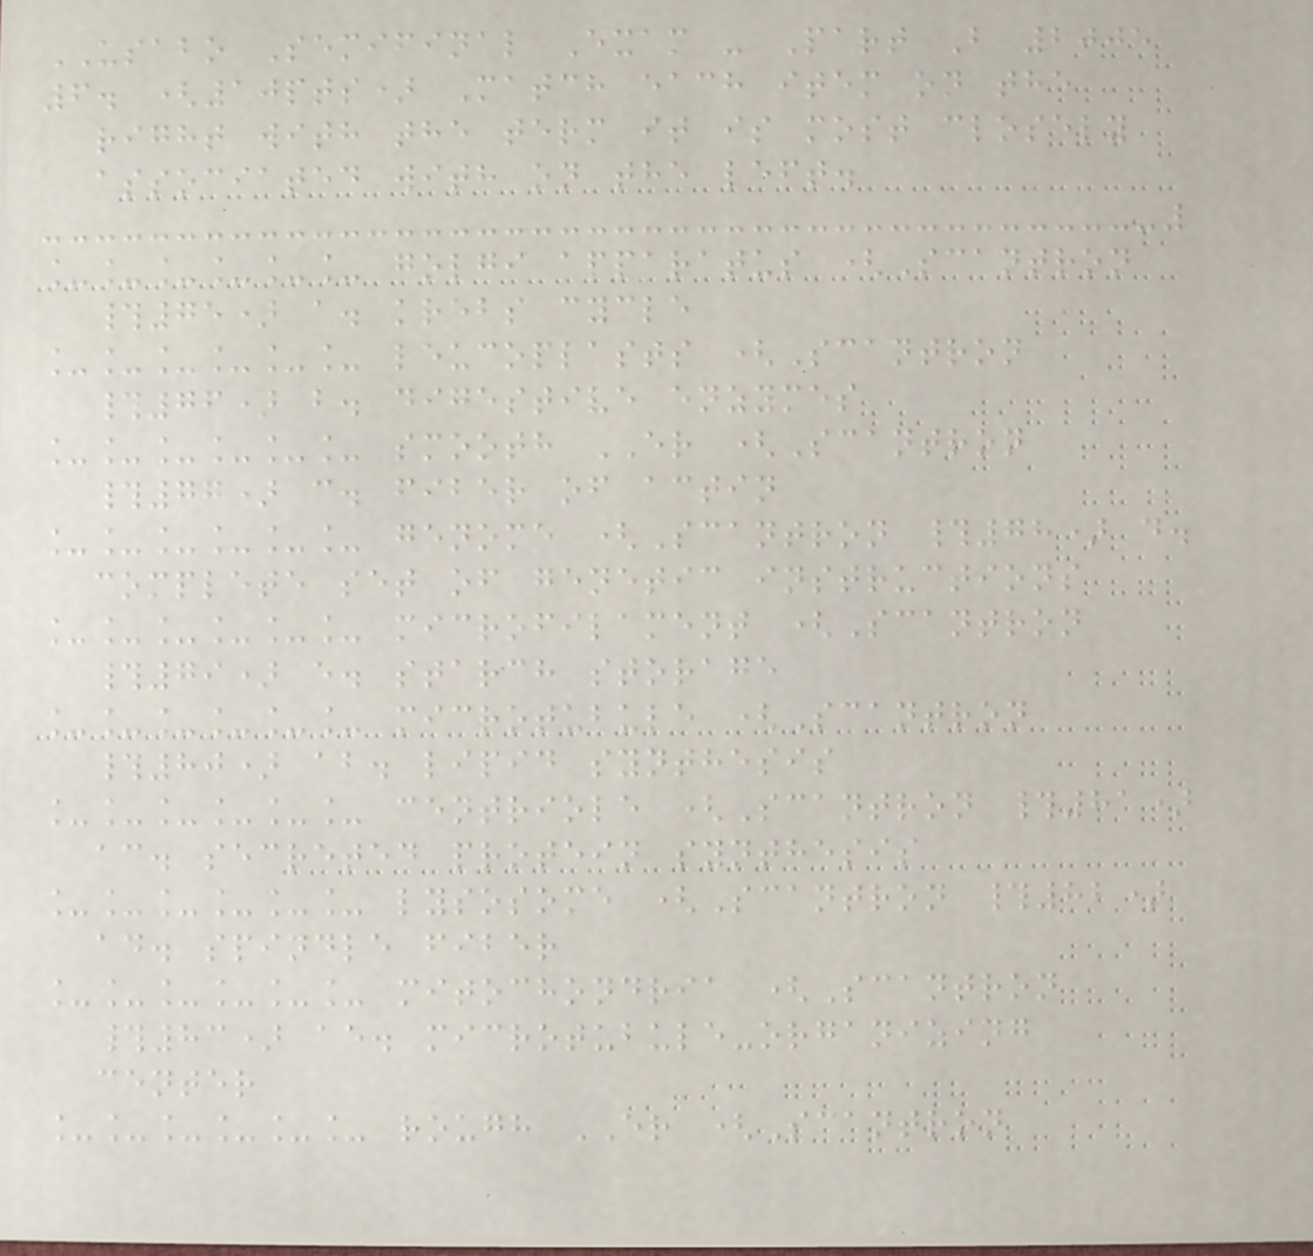USABO Semifinal Exam - Part B 2005
6. (10pts) Match each item on the
right with the term it is most closely
associated with on the left.
______ golgi apparatus (Scantron
#75) a. krebs cycle
______ leucoplasts (Scantron
#76) b. digestive enzymes
______ smooth ER (Scantron
#77) c. fiber of actin
______ genome (Scantron #78) d.
complete set of genetic instructions
______ microfilament (Scantron
#79) e. starch storage
______ microtubule (Scantron
#80) ab. lipid synthesis
______ centriole (Scantron #81)
ac. secreted protein synthesis
______ lysosome (Scantron #82)
ad. spindle fiber
______ mitochondria (Scantron
#83) ae. microtubule-organizing
center
______ rough ER (Scantron
